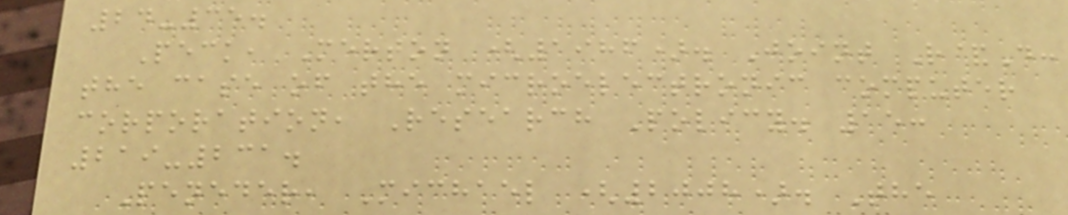24-35.
Peck, Merton (1986). Joint R&D:
the case of the microelectronic computer
corporation, Research Policy. 15:
219-231.
Peneder, Michael (2008). The
